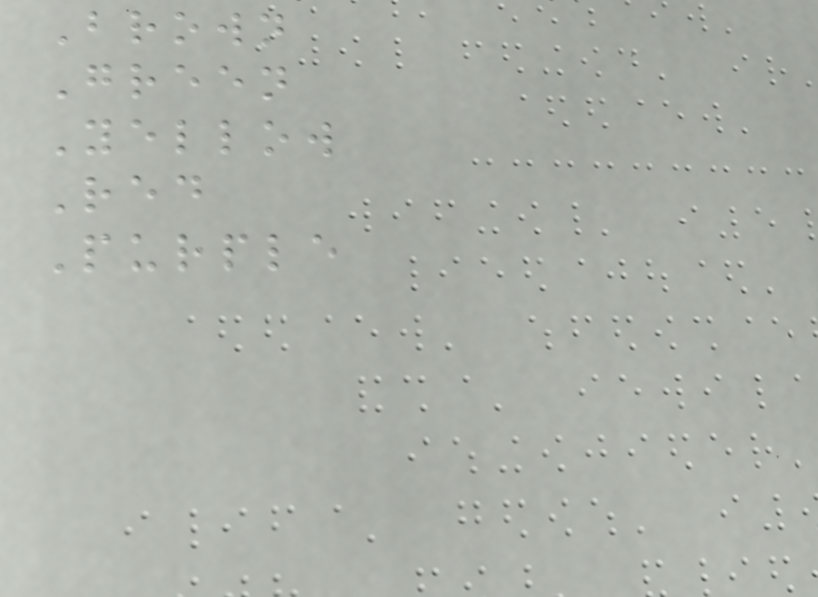Brown
Green
Yellow
Red
Purple
